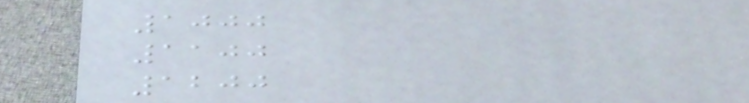1000
1100
1200
